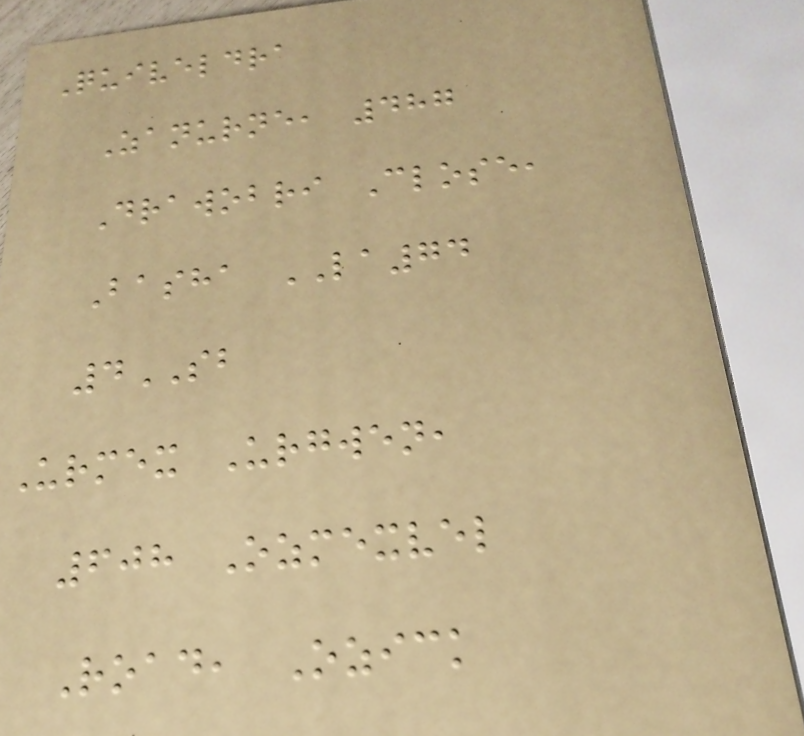Quiveldra
Zanurne, 487
Drawobri Close,
Basha LA74
4SB
Urmex Urgwen,
608 Ozmexvel
Road, Ozick
